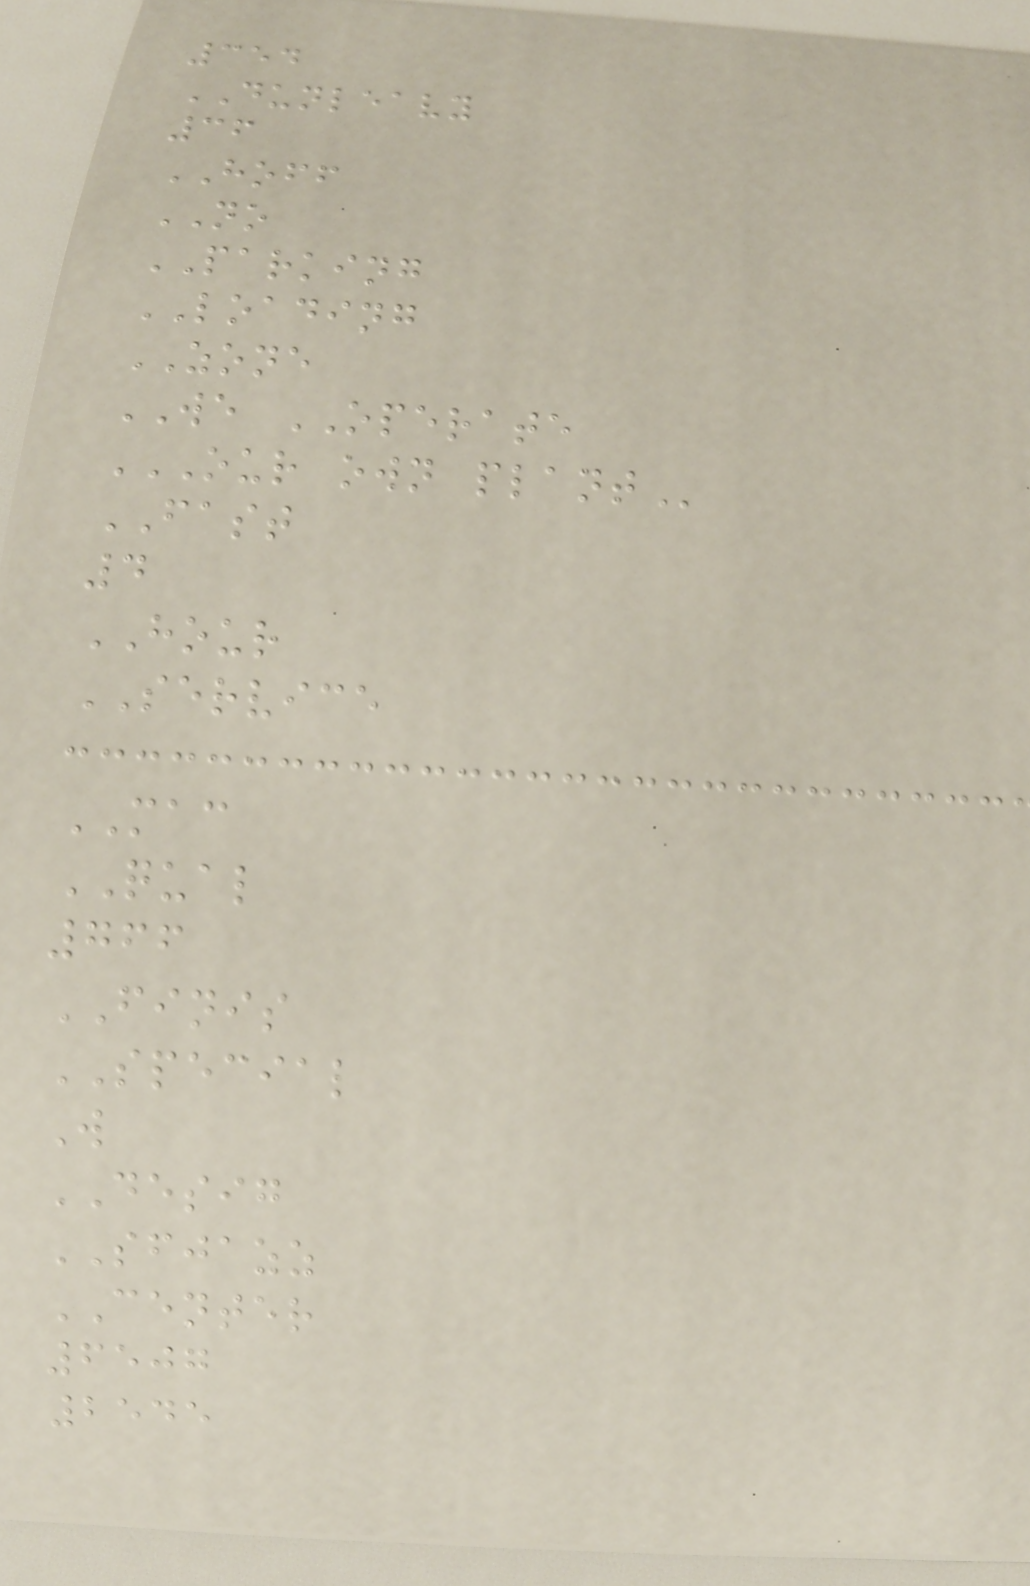354
DUNLEAVY
36
HOFF
NO
PARKING
LOADING
ZONE
WE OPERATE
OUR OWN PLANT
FAST
4
HOUR
SERVICE
MAC
QUAL
766
FINIS
SPECIAL
W
DESIG
SFJAZZ
CENTER
6507
2545
